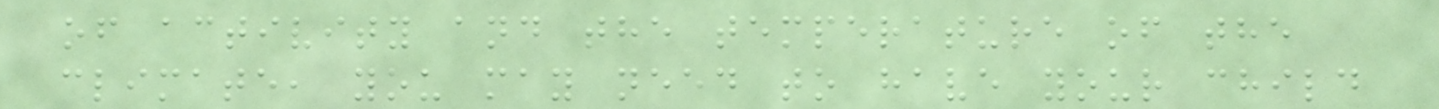of activity and the temperature of the
climate, you may need to have your child
